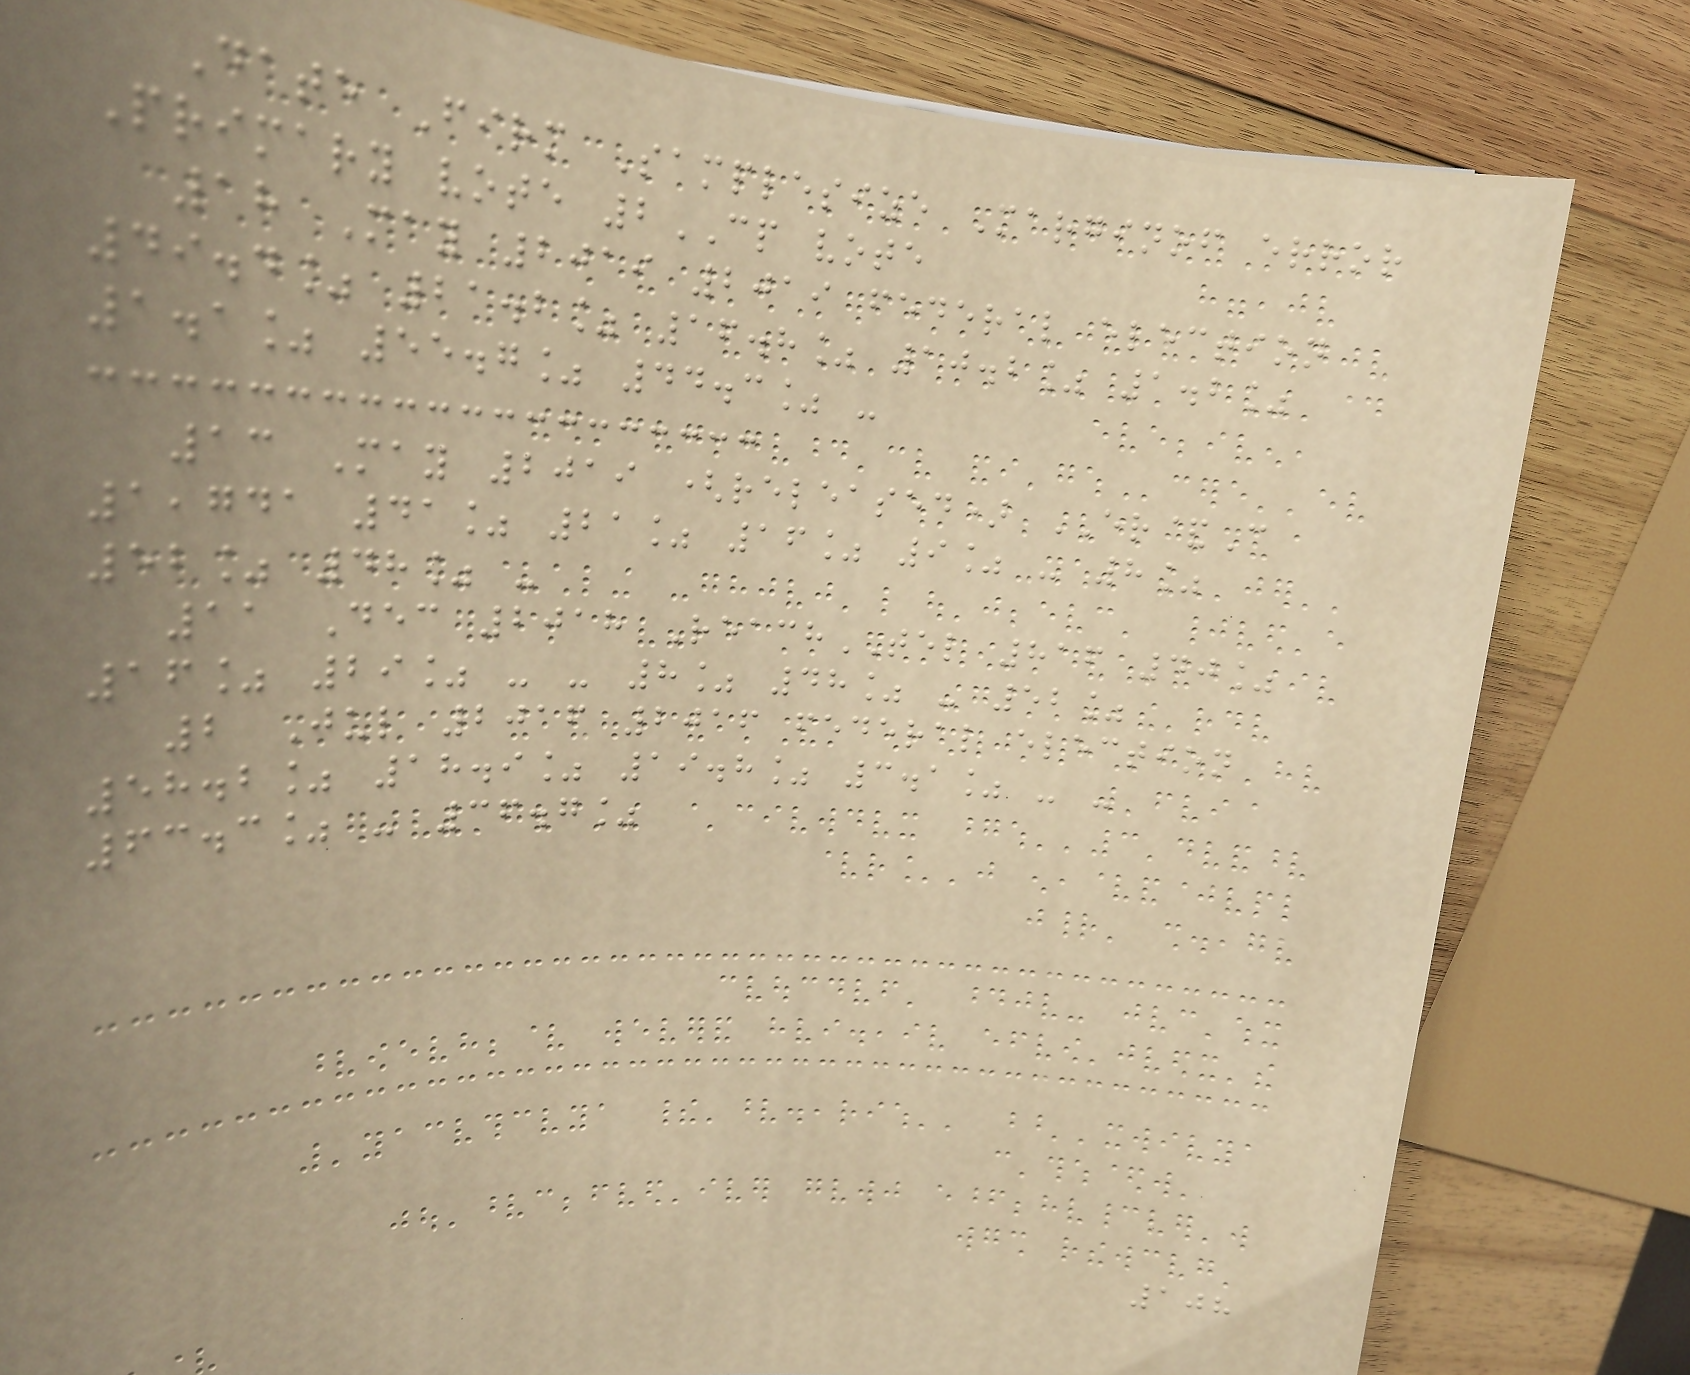Date Firm Samplesize Marginof error
Primary vote 2CP vote
18 May 2019 2019 federal election
49.4% 21.2% 16.8% 10.2% 1.2%
1.1% 55.7% 44.3% -
13 May 2019 (released) ER&C
1,741 41% 21% 16% 9% - 8%
52% 48% -
11 Dec 2018 ReachTEL 816 40%
16% 29% - - 8% 48% - 52%
2 Jul 2016 2016 federal election
58.2% 18.9% 19.8% 3.1% - -
63.3% - 36.7%
108
